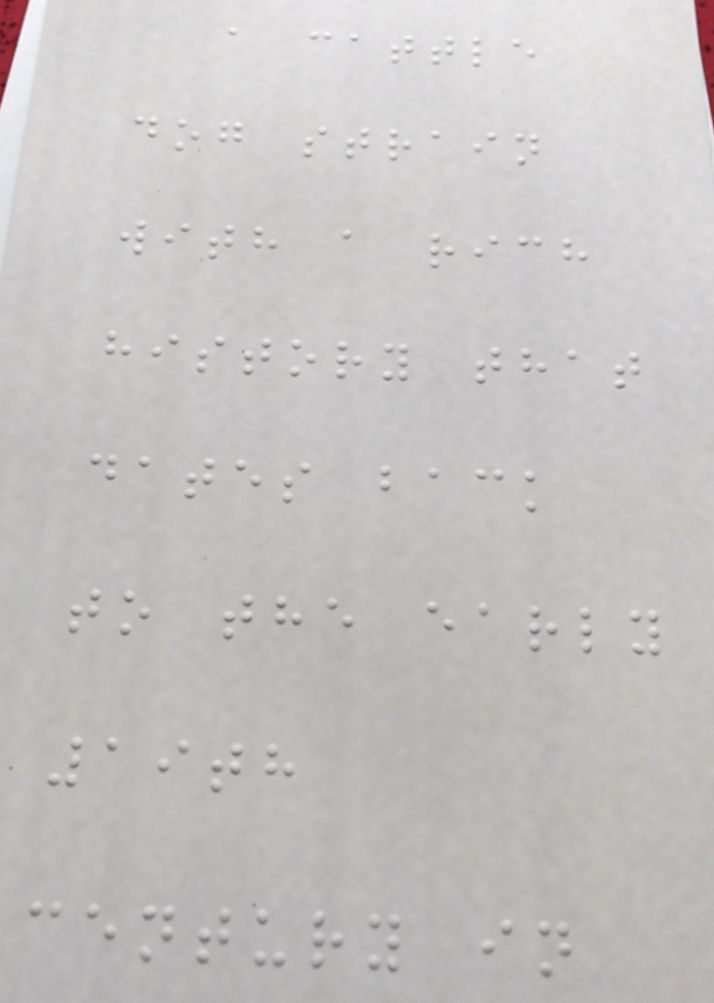a cattle
dog strain
with a rich
history that
dates back
to the early
19th
century in
